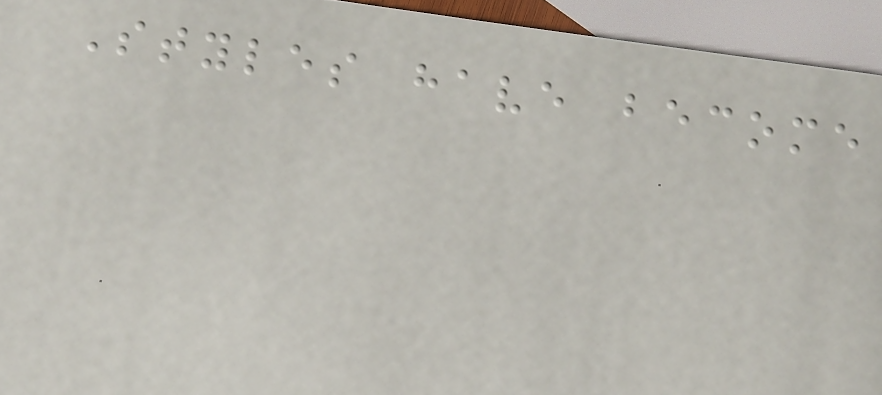Styles have become
